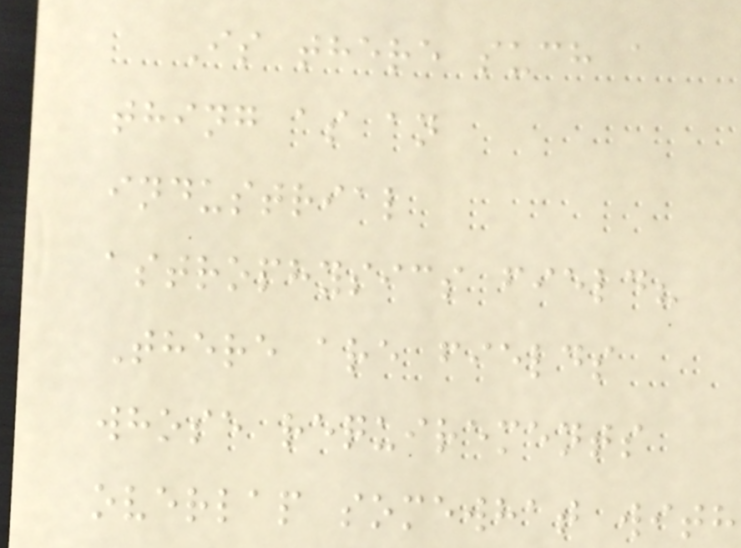Is there such a
thing as an
industrial
astrophysics field?
There are fields
whose requirements
overlap somewhat with
